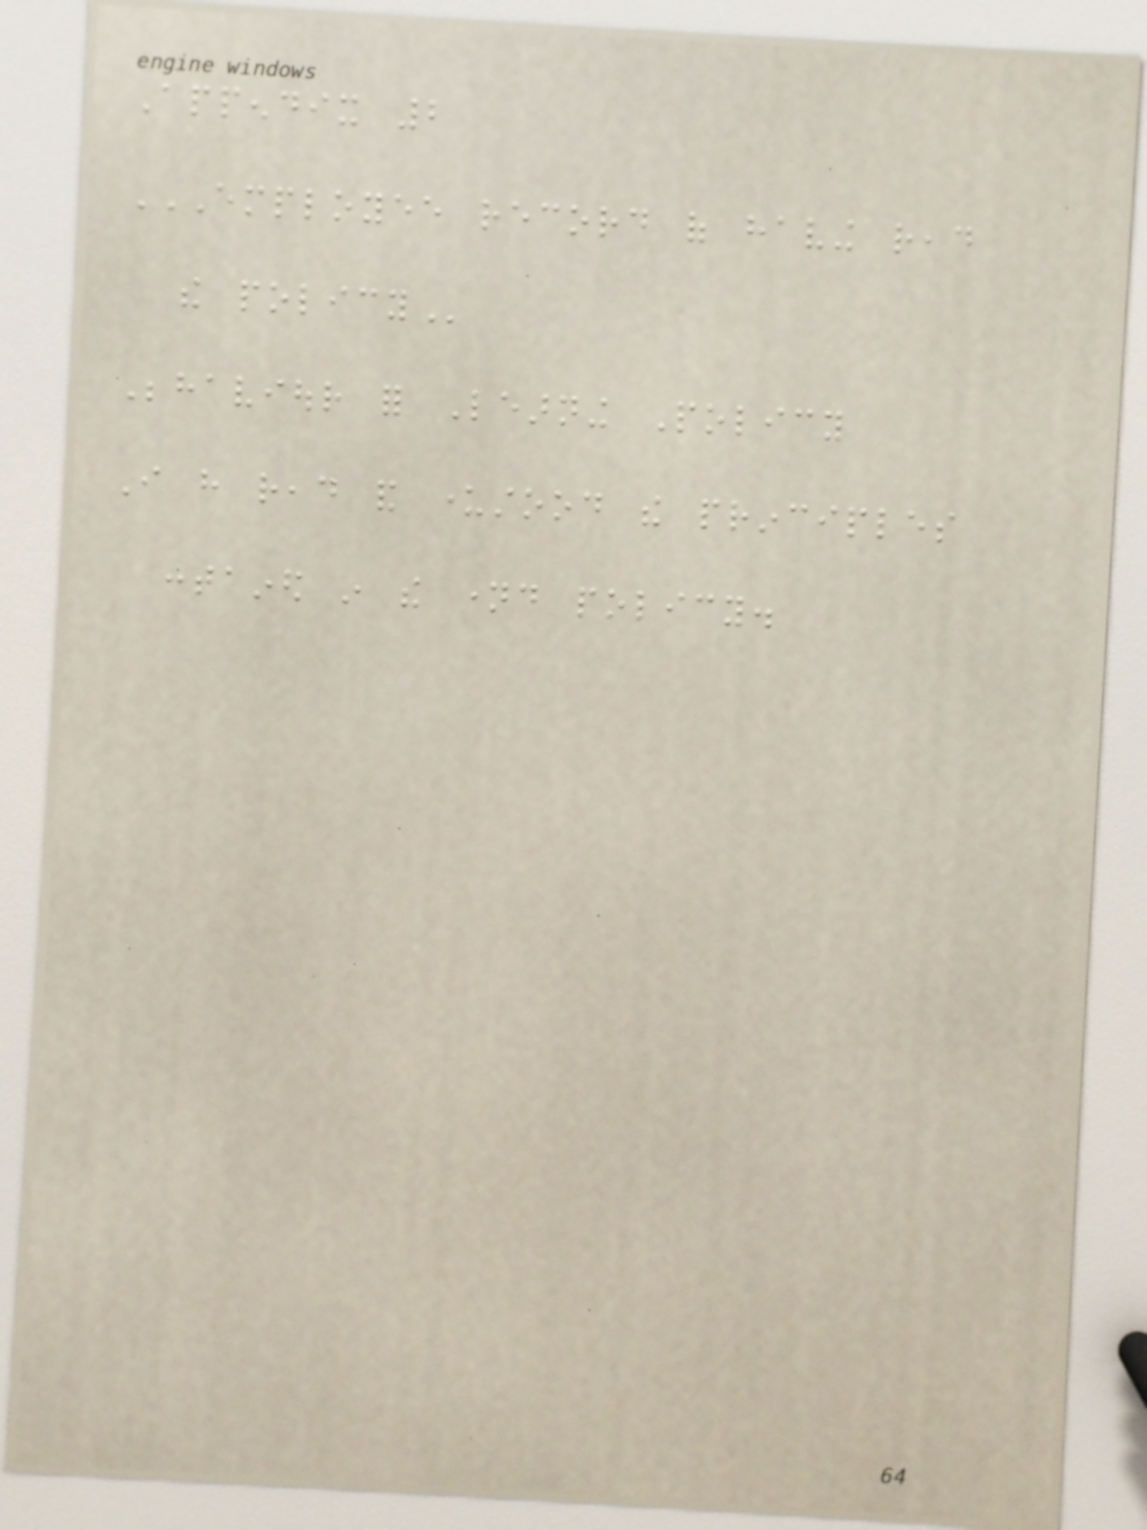Appendix 2
EMPLOYEE RECORD OF HAVING READ
THE POLICY
Behaviour for Learning Policy
I have read and understood the principles
contained in the named policy.
